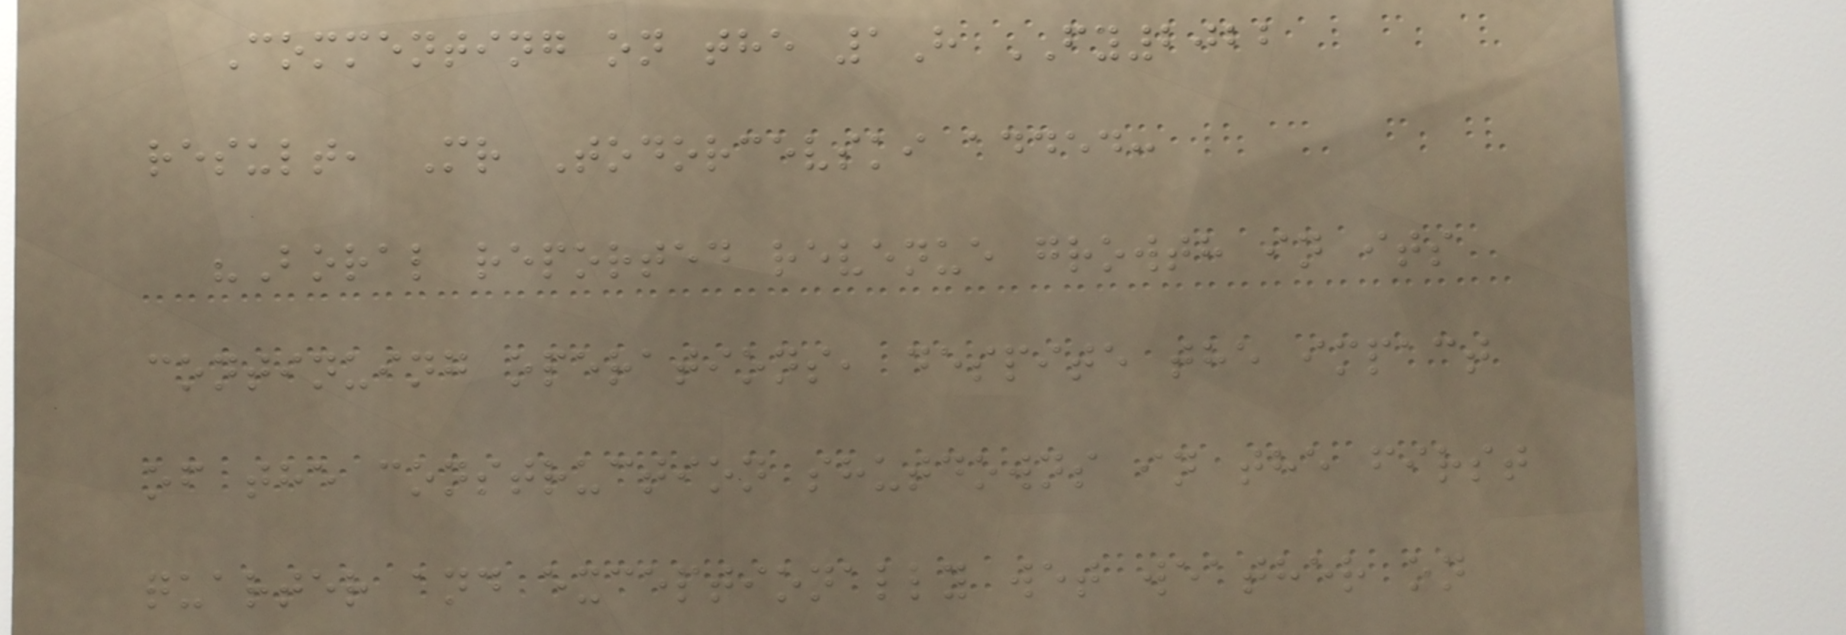Commenting on the 1H FY2022
result, Mr Todorcevski added:
"Boral reported revenue growth in its
continuing operations, despite the impact
of the construction shutdowns in the first
quarter and exceptionally wet weather on
